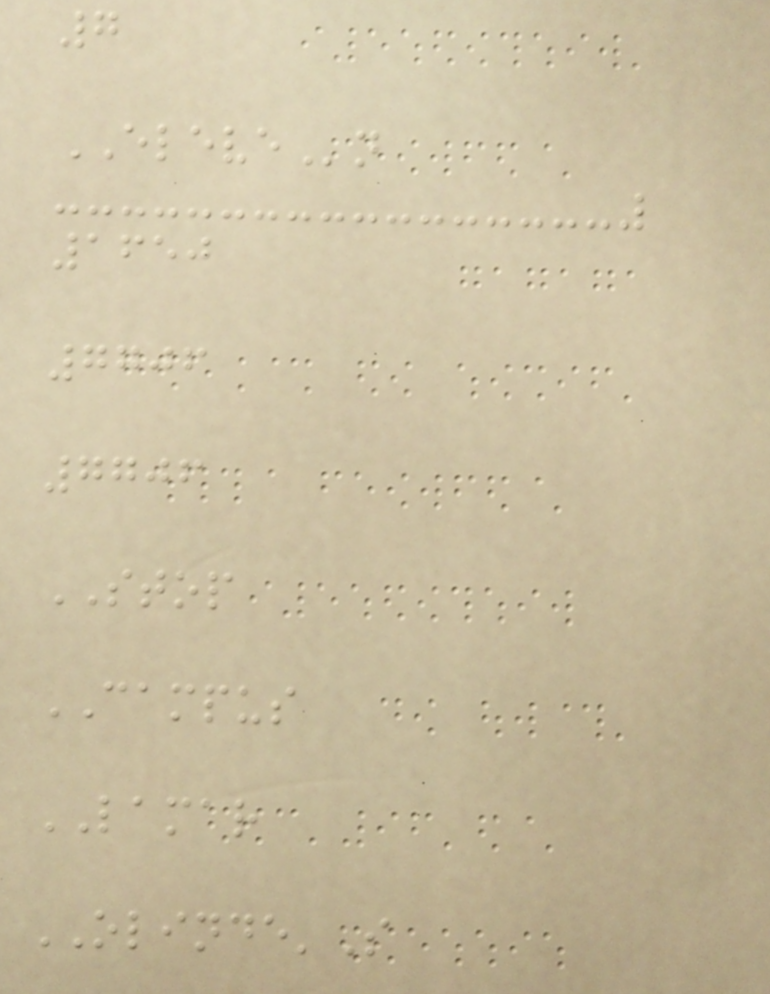7
ELEVEn
1650
7706
7706
STOP
CAMPUS
LAMAR
OLINDE'S
